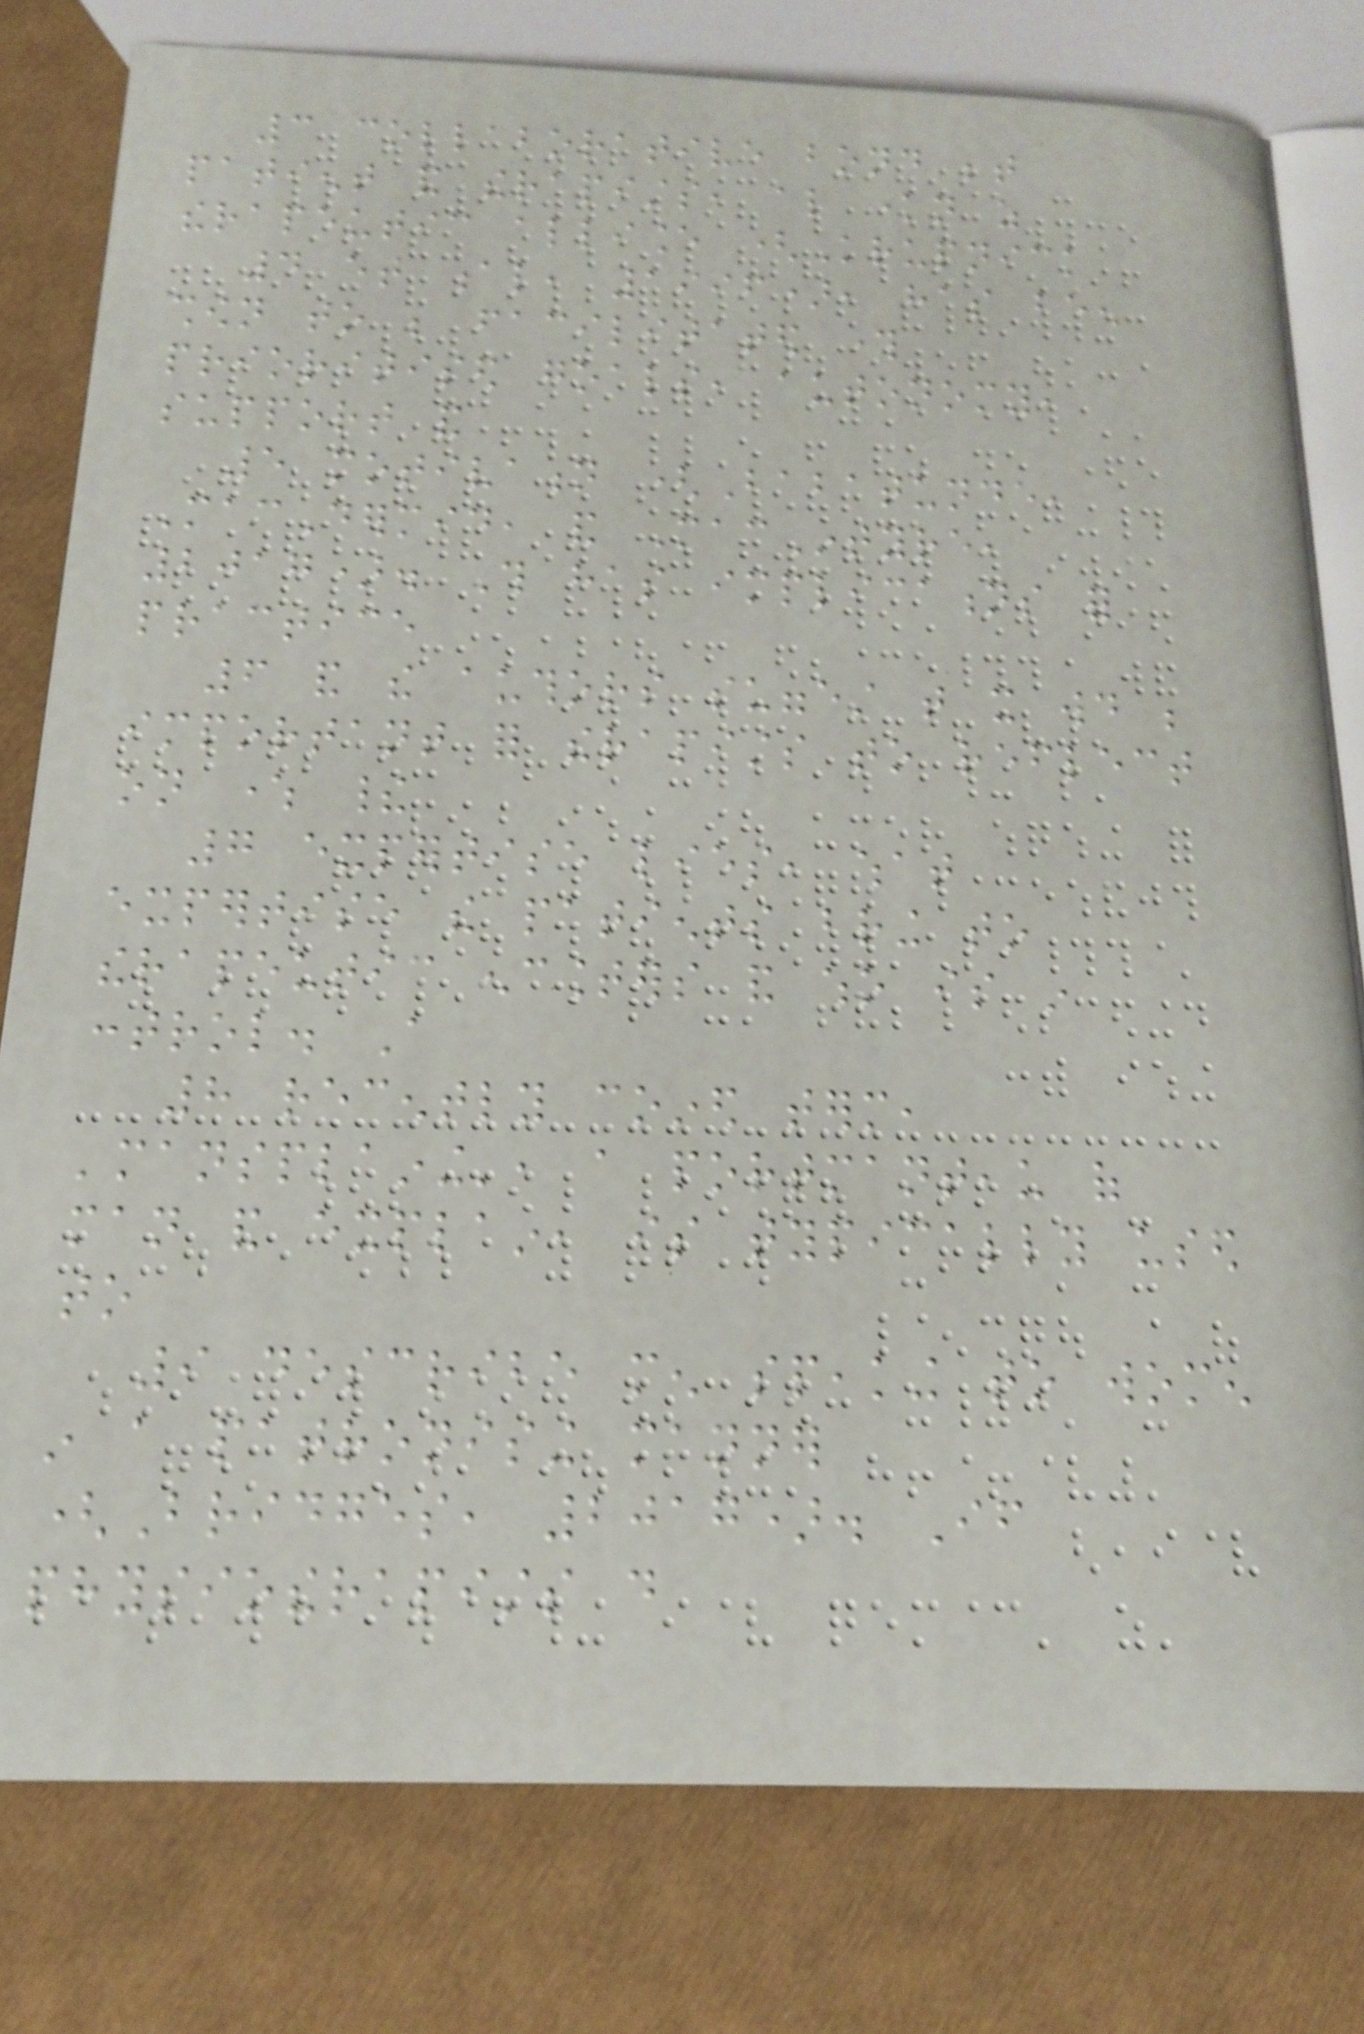3 collaborative bond between
patient and therapists, also known as
therapeutic alliance (Krupnick
4 et al, 1996), has been
shown to be facilitated through
prioritised goals, autonomy,
support and
5 motivation (Babatunde,
MacDermid, and MacIntyre,
2017). This has implications for
practice
6 and the authors suggest that it would be
important for therapists to reflect
on where their
7 expertise lies, what
expertise the patients bring to
therapeutic encounters and who is in
control. A
8 recently coined term,
'mansplaining', a portmanteau of
man and explain, is typically used
to
9 describe men speaking to women
in a patronising manner
(Bridges, 2017). If
physiotherapists do
